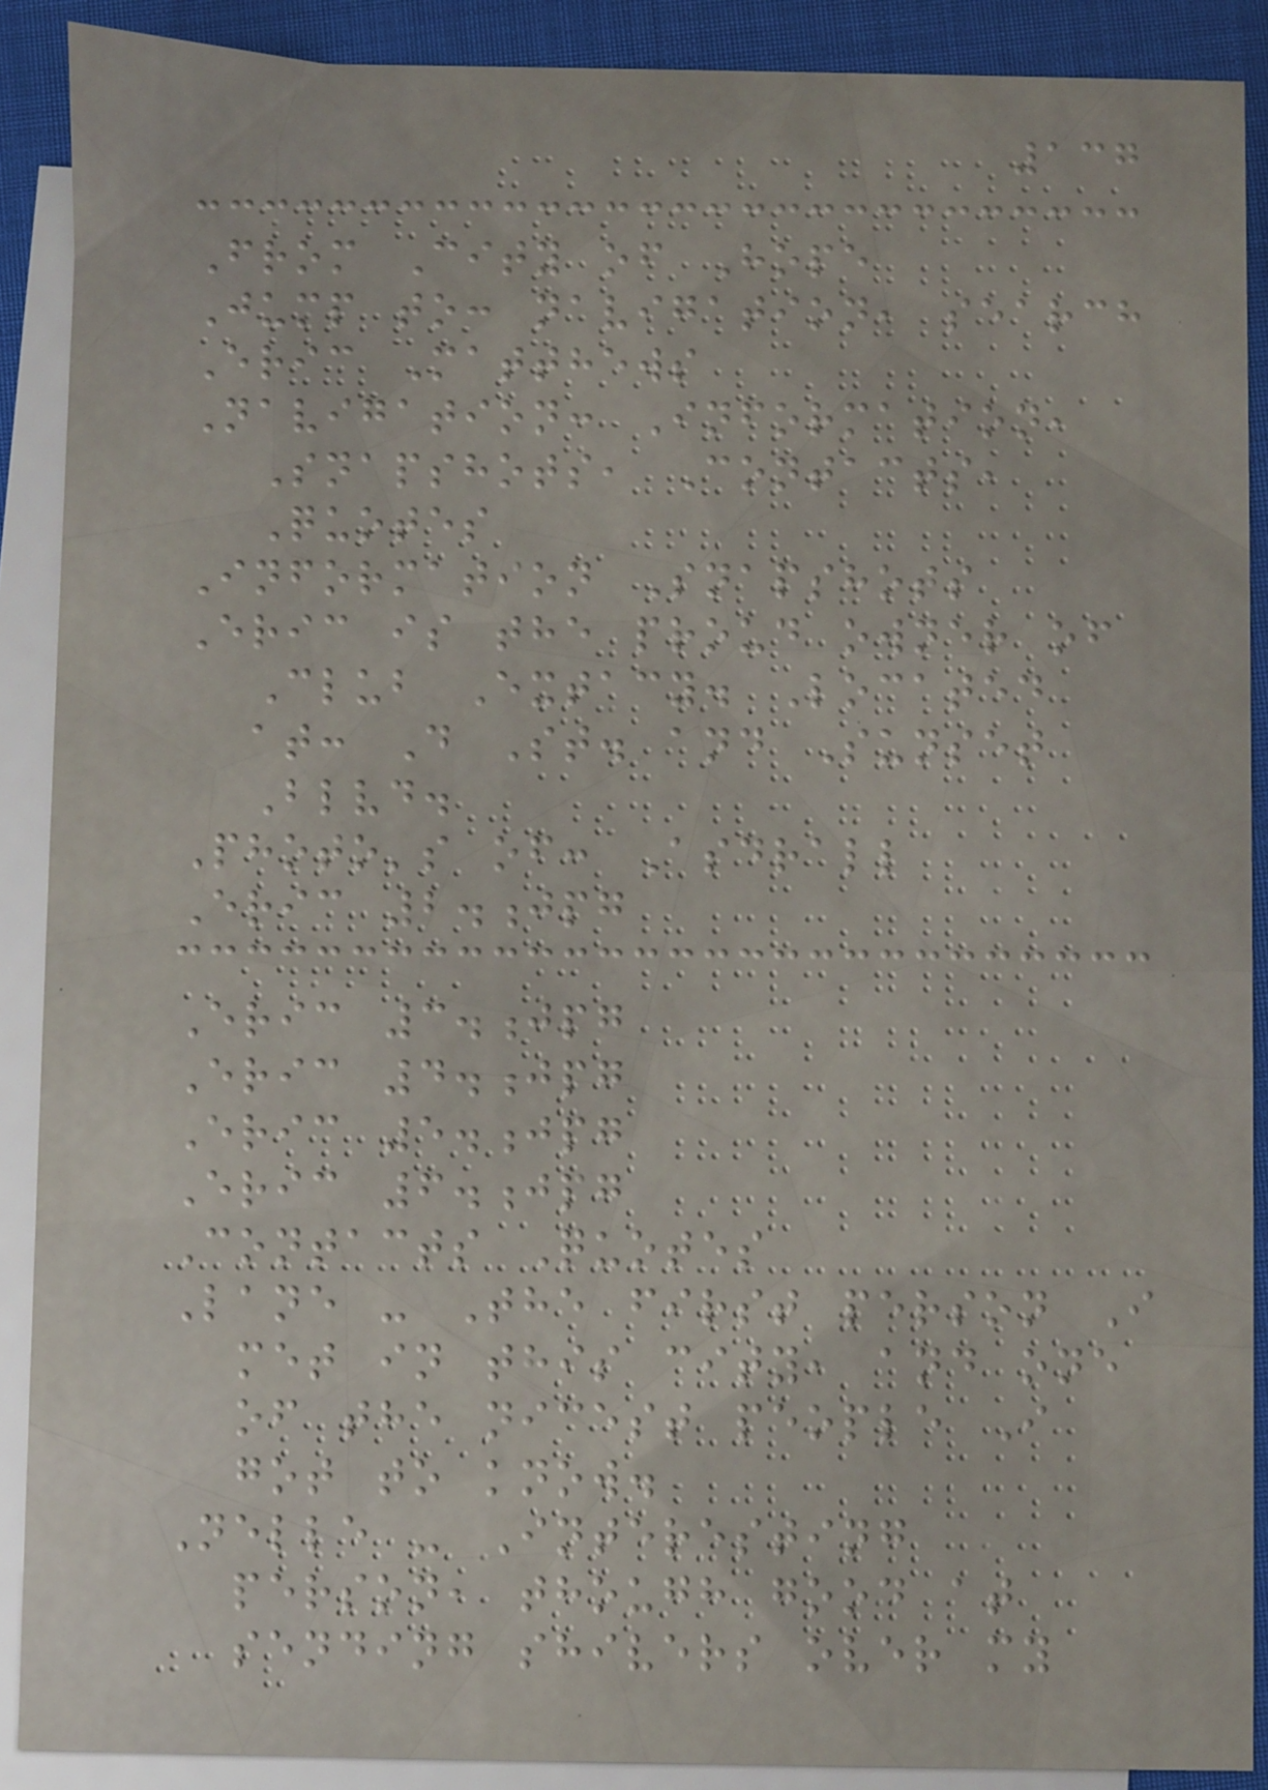137
From City of Hope
Jump to: navigation, search
Eric Matthews
Navigation: Information,
Snapshots, Contacts,
Quotes
Information Snapshots
Eric is the proud owner of
Club Extacy. Located
at: D St. and Sunset
Blvd.
Photo's of: Asdrall
Eric 2.jpg
Eric 3.jpg
Eric 4.jpg
Eric 5.jpg
Eric 6.jpg
Contacts Quotes
Lane - The first person I
met in this city, and one
of the nicest people I
got to know.
Nelle - Interesting
person, though good at
sending shivers over my
